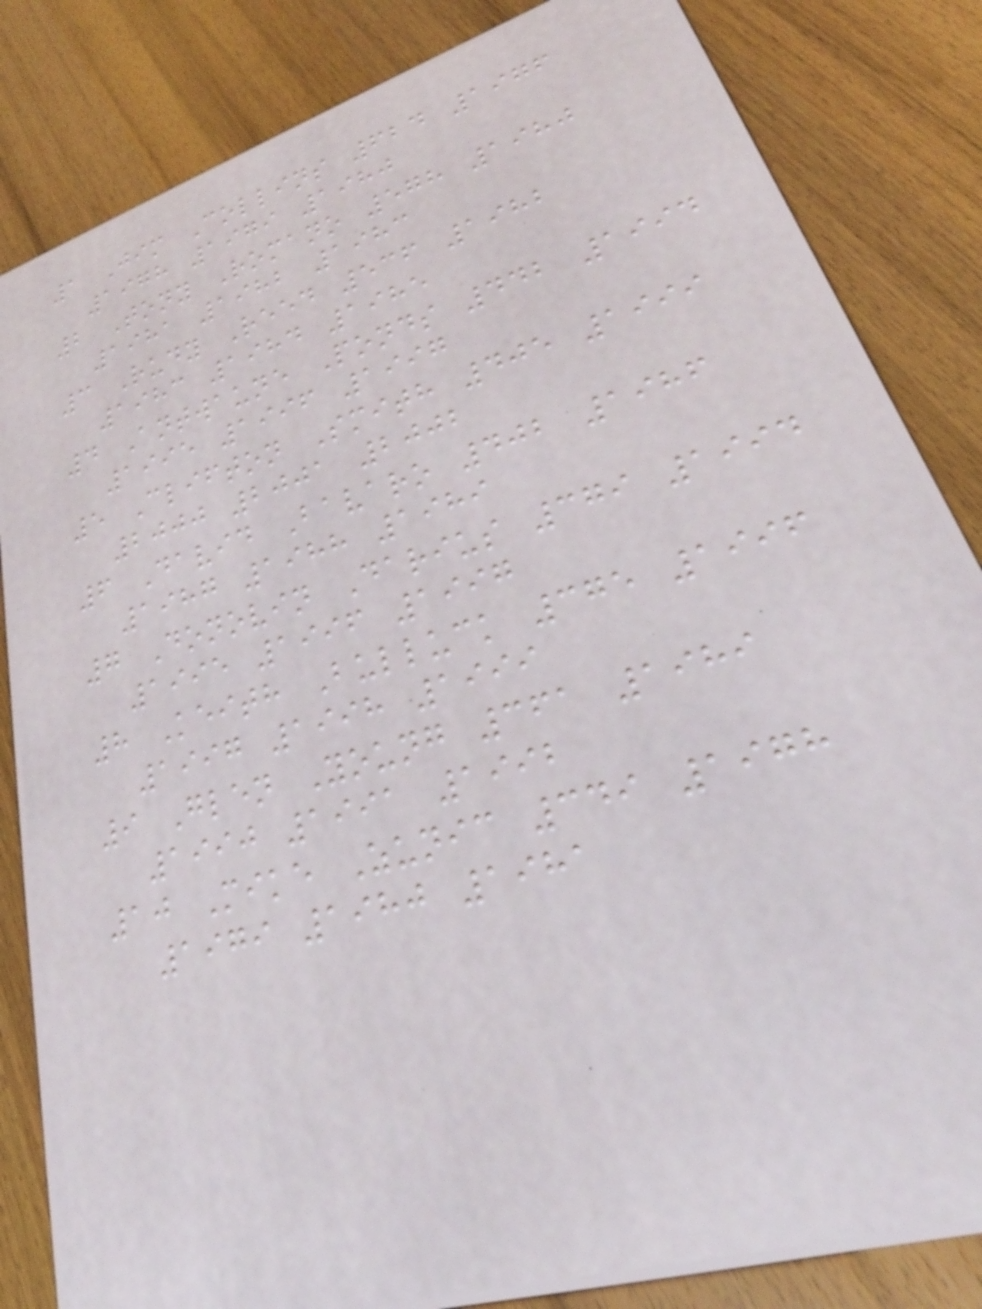1 Jim Collins 624 1976
1978 1979 1980
2 Tony Romano 578 1980
1981 1982 1983
3 Rudy Reed 536 1982
1983 1984 1985
4 Antwaune Ponds 442 1994
1995 1996 1997
5 Clifton Smith 405 1999
2000 2001 2002
6 David Bavaro 402 1986
1987 1988 1989
7 Donovin Darius 379 1994
1995 1996 1997
8 Keith Bulluck 375 1996
1997 1998 1999
9 Glen Young 361 1989
1990 1991 1992
10 Mike Zunic 349 1978
1979 1980 1981
